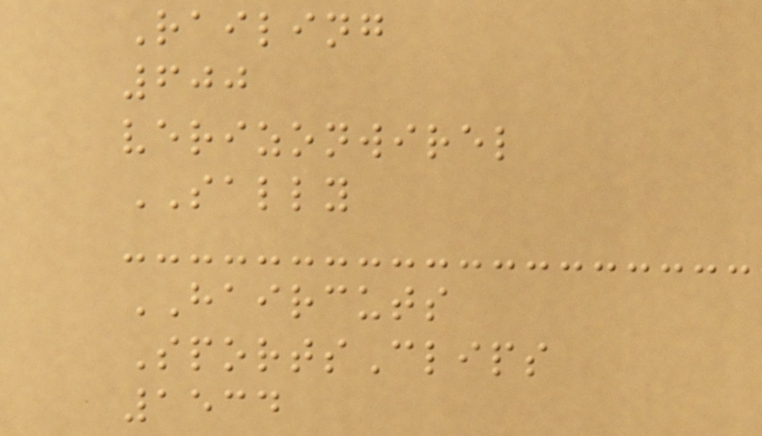Railing
600
verizonwirel
SALLY
HAIRCUTS
SportsClips
1534
